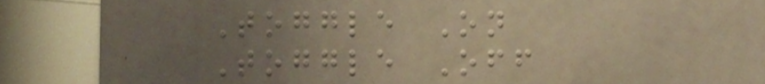Toggle On
Toggle Off
